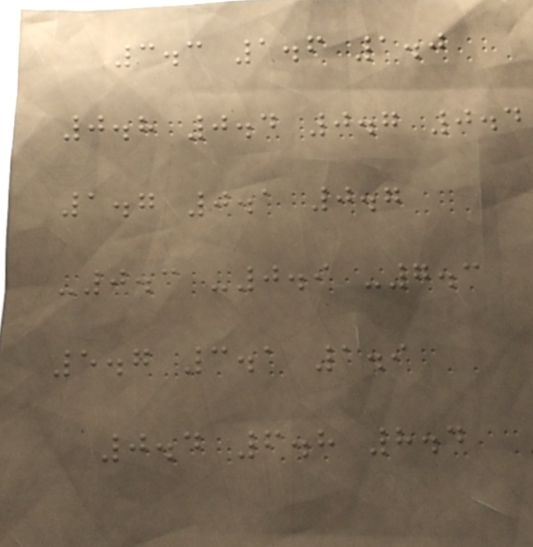3.3 1.6 1.0
0.8 0.4 0.7 0.4
1.7 0.1 0.7
-0.3 -0.9 -7.3
5.7 3.1 1.9
0.4 6.8 8.4
